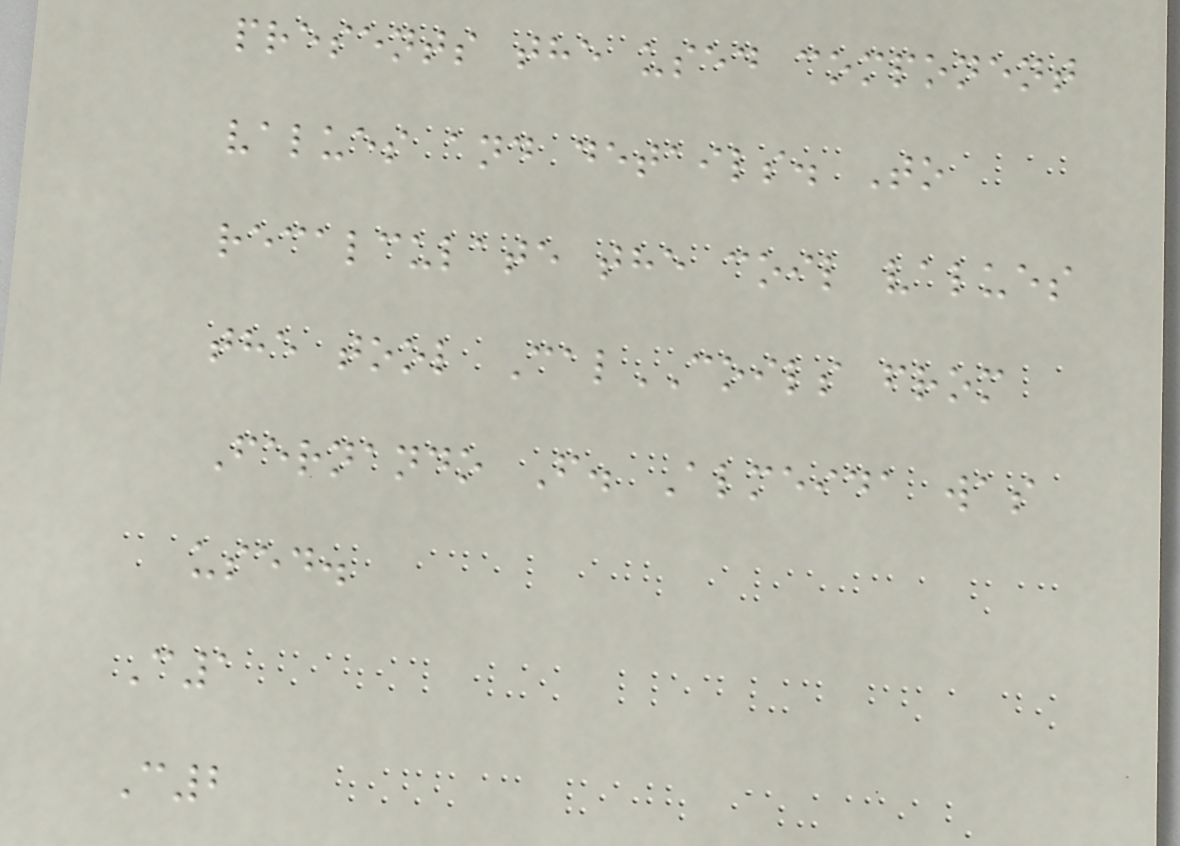presents the used component
values and details. To
recalculate the coil values
the tool CalCOILS from
Fernando F. Almeida was
used.
C1
C2
